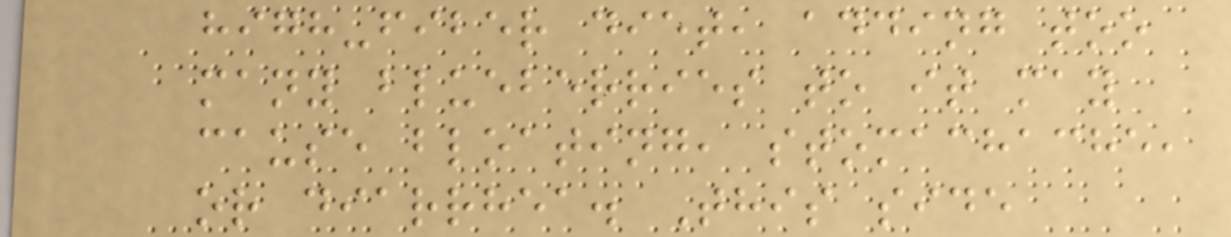high-fiber diet, adding too
many blueberries to it may
cause bloating, stomachache,
or diarrhea. This side
